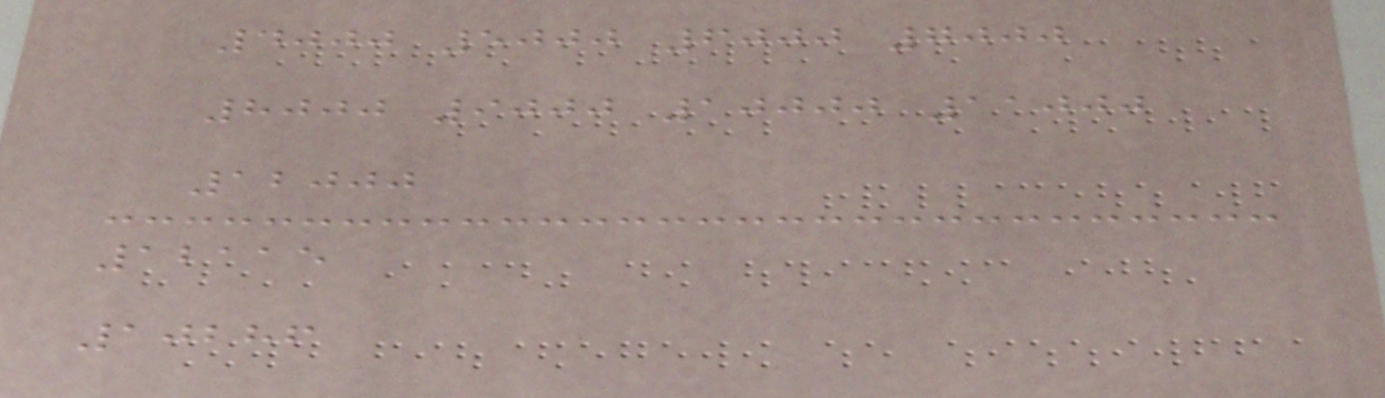4000 5000 6000 7000
8000 9000 10000 11000
12000
12115
10286
